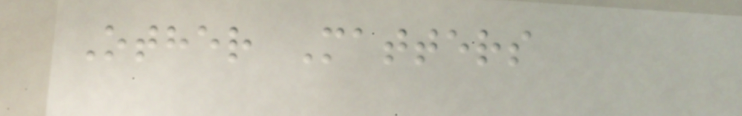Other Matters
